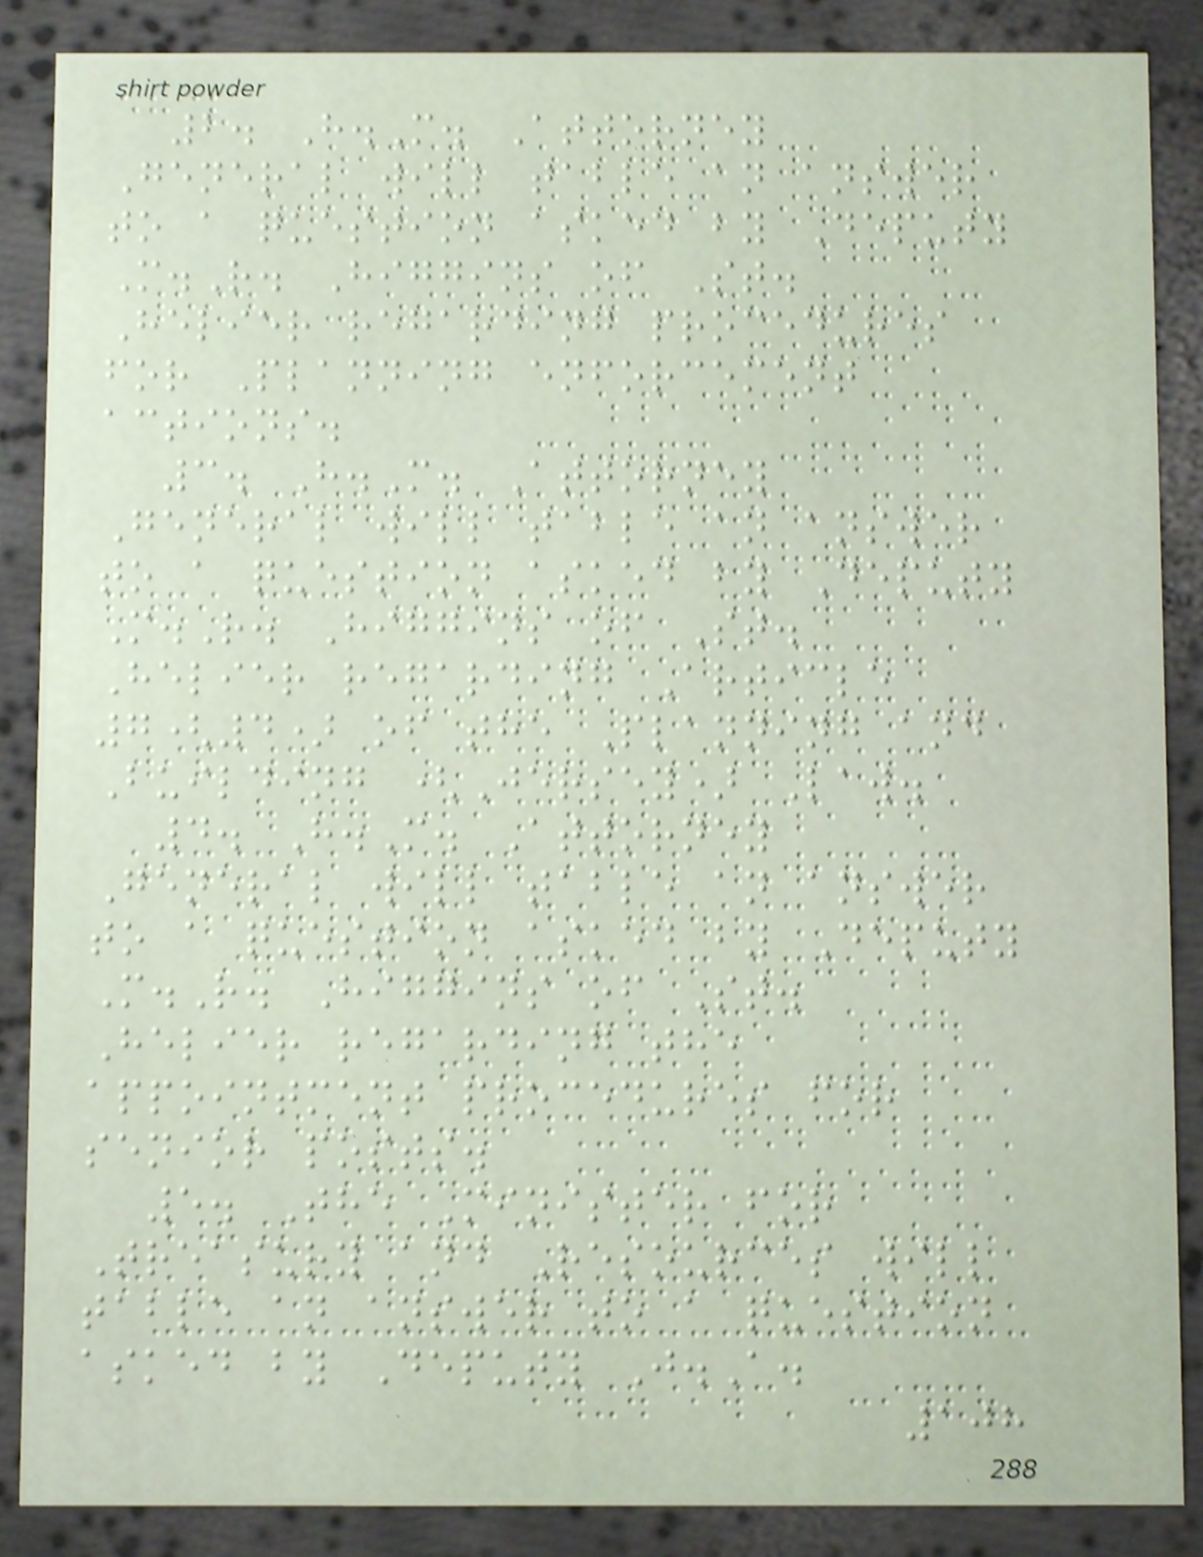2. H.M. Attorney
General will table an answer
to a question asked by Deputy
M.R. Higgins of St.
Helier regarding procedures
for Planning enforcement
actions.
3. H.M. Attorney
General will table an answer
to a question asked by Deputy
M.R. Higgins of St.
Helier regarding Article
7(4) of the Planning and
Building (Jersey) Law.
4. H.M. Attorney
General will table an answer
to a question asked by Deputy
M.R. Higgins of St.
Helier regarding the
appointment procedures for
senior posts.
5. The Minister for
Treasury and Resources will
table an answer to a question
asked by Deputy J.A.
108
